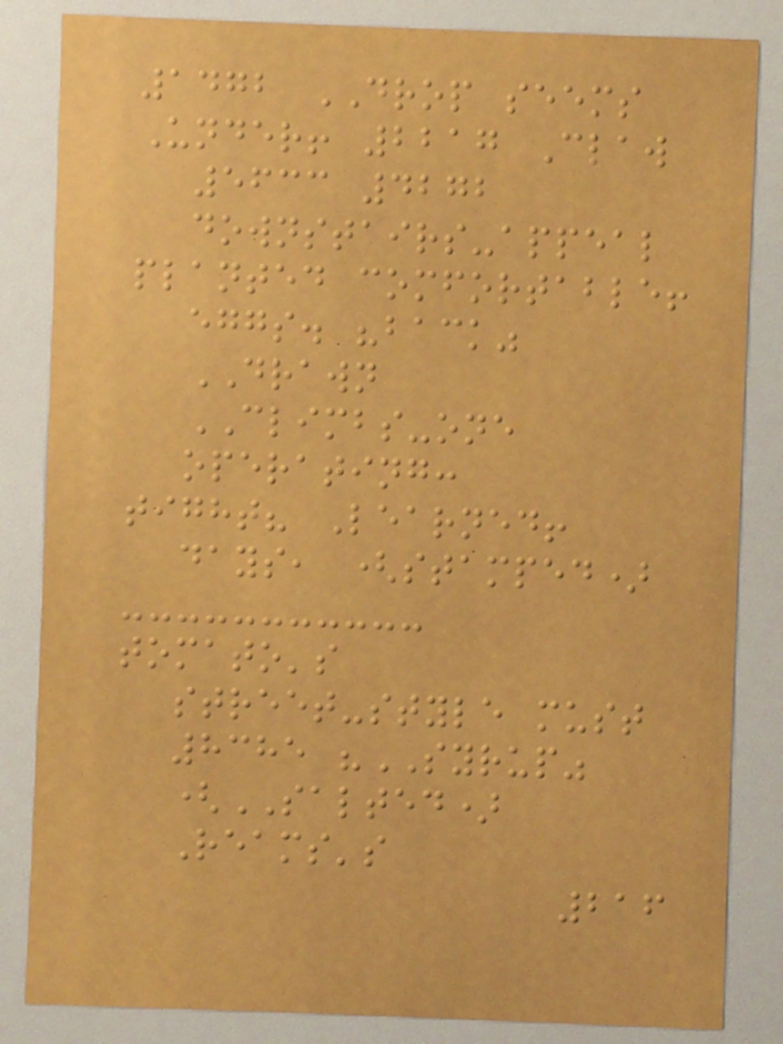1472 DROP seems
Under! 2217 Claw
5633 4272
downstairs-appeal
planted comfortable!
eggs. "back"
DRAWN
CLIMBS-one
operating:
tight? Learned!
days, (stamped)
tomato's
street-style must
8385 "SYRUP"
(SALTED)
Reams's
216
